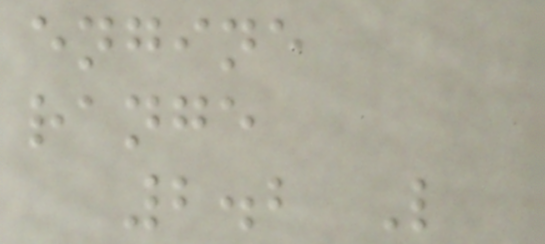engine
range
2.2 L
